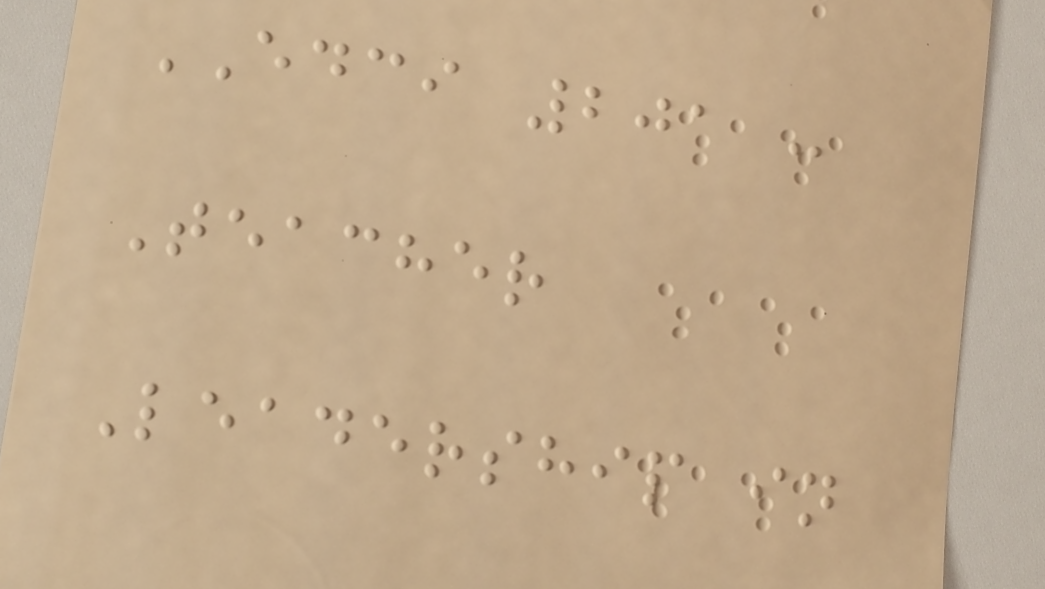EDCI 201 :
Teacher
Leadership in
